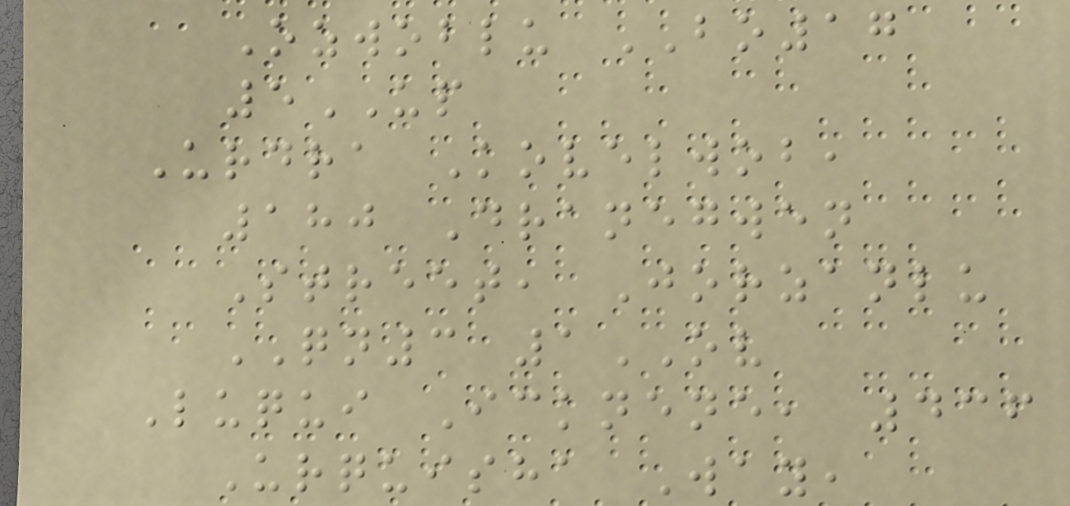Ozwoblu BO17
5UP
Urdra Kovelwob,
180 Dranegwen
Street, Jorzanlu
QN3 1OV
Luqui Icknene, 436
Urquisha Way,
